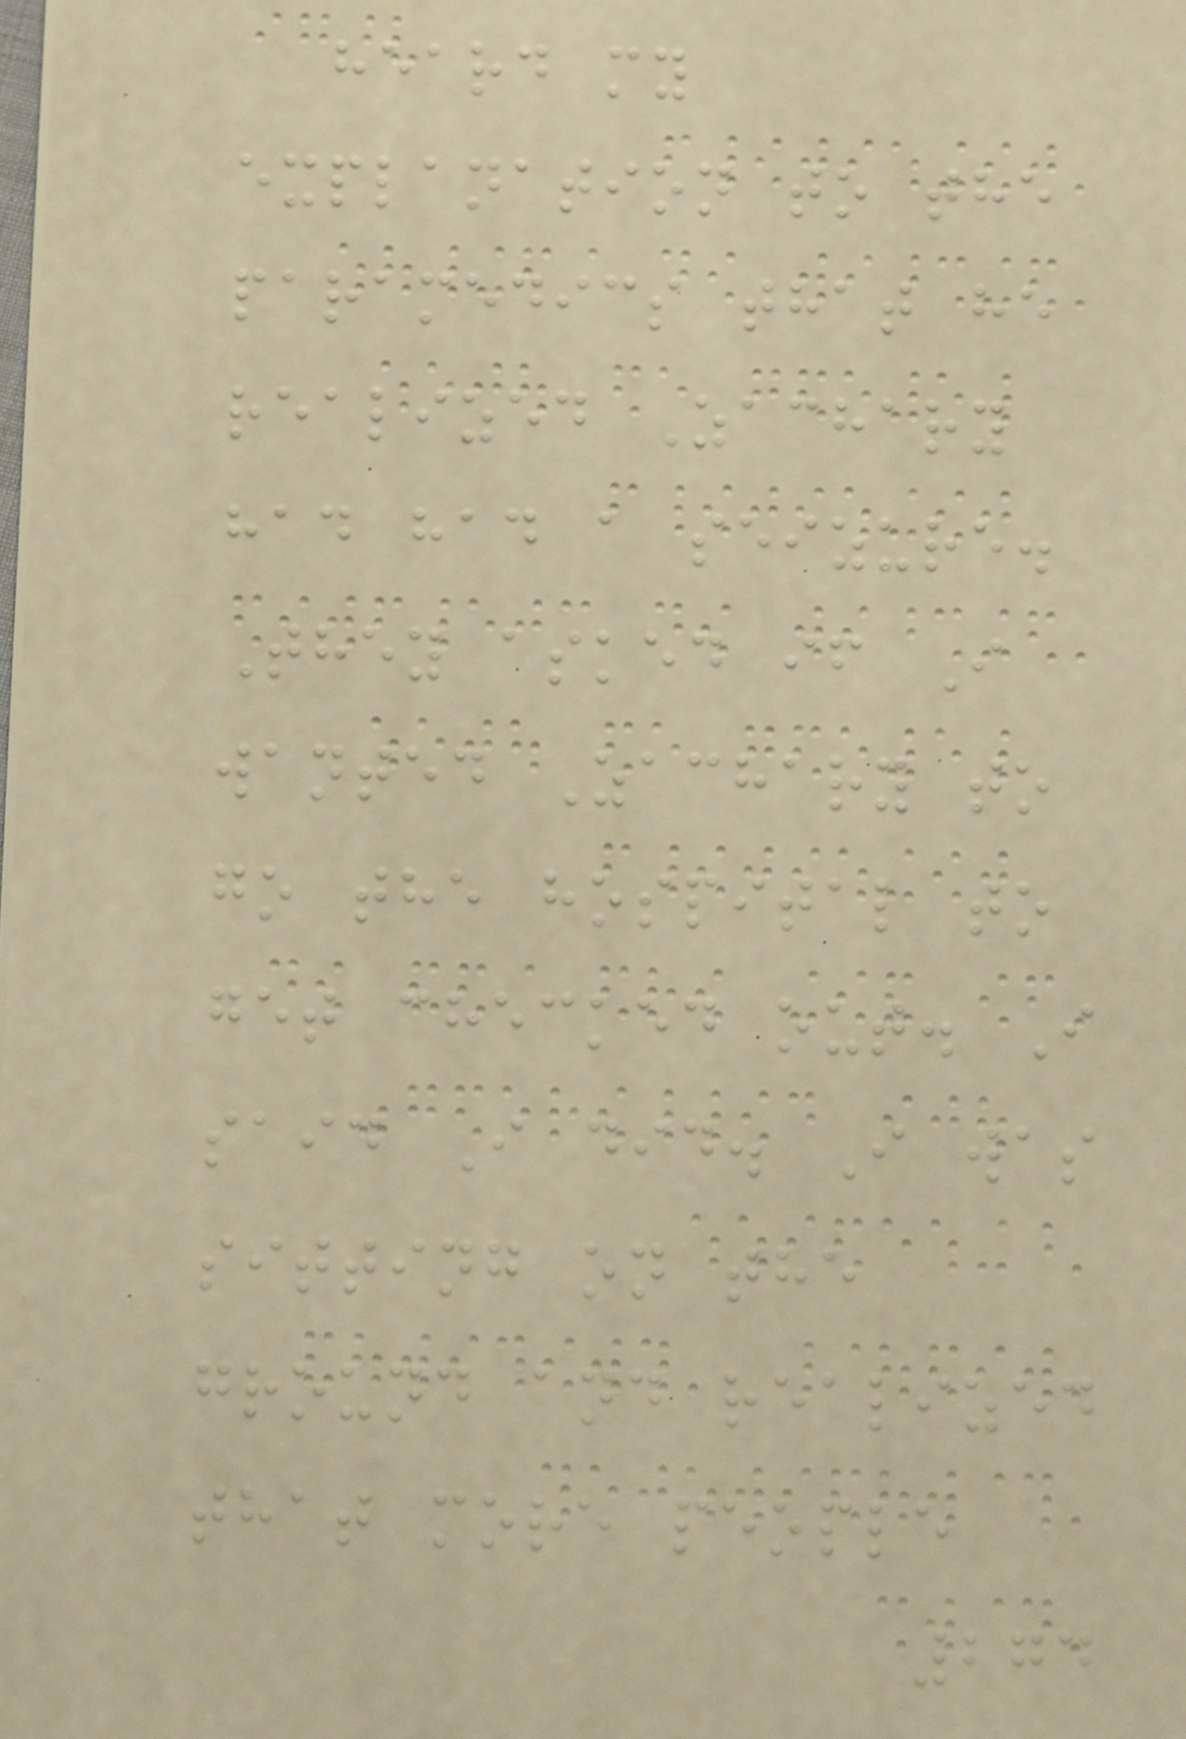heard my
explanation to the
paramedics that he
realized Zachary
had had a seizure.
They asked if I
wanted Zachary to
go the hospital to
get checked out. I
said I did. I was
sitting on the
ground and realized
that more people
274
